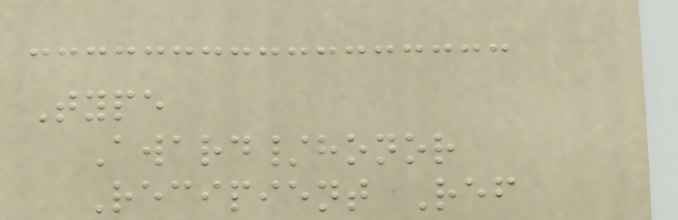Type
Award/honor
Recipient Ref
